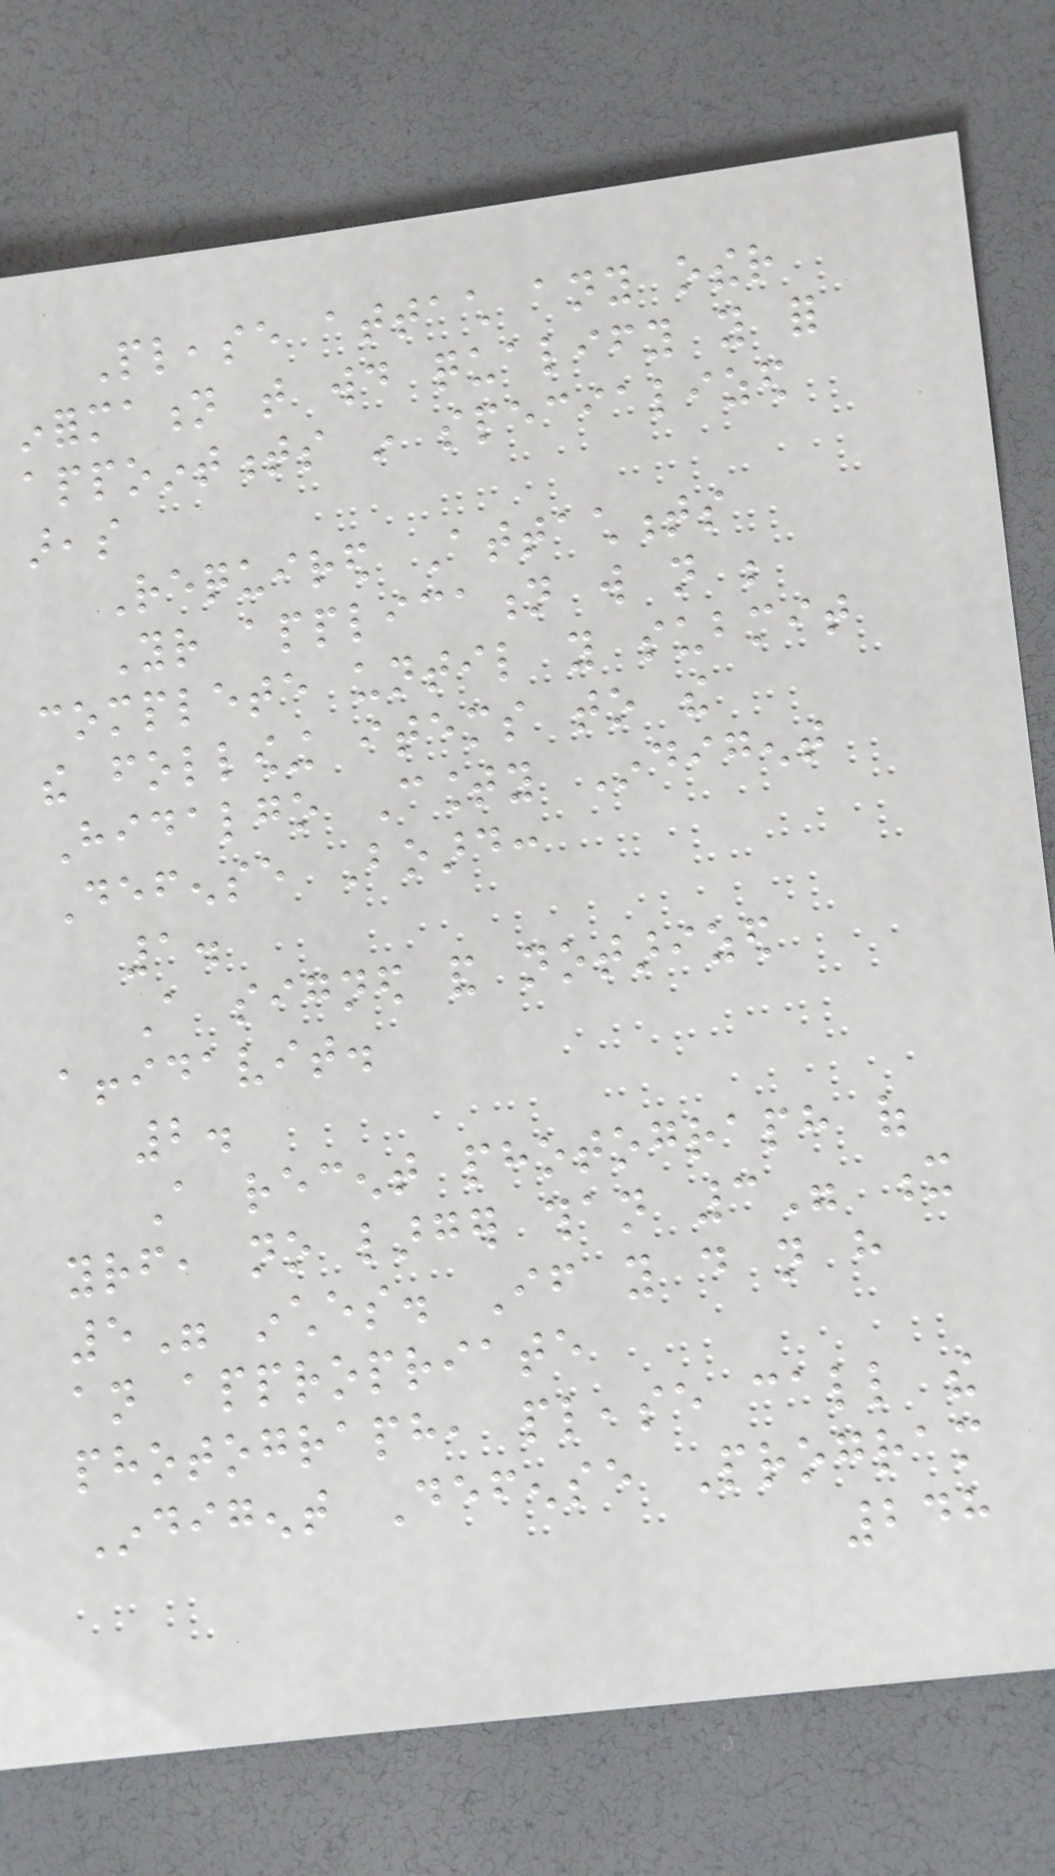Please attach any other
information that would qualify you for
appointments in specialized
areas
Required Attachments
Your application will not be
complete until you submit
the following items to the
Hidalgo County Indigent
Defense Board:
1.
A signed and notarized
affidavit.
2.
A recent photograph of
yourself, no larger than 3" x
5" inches. If you do not have
an appropriate
photograph, please call the
Indigent Defense Program
248
